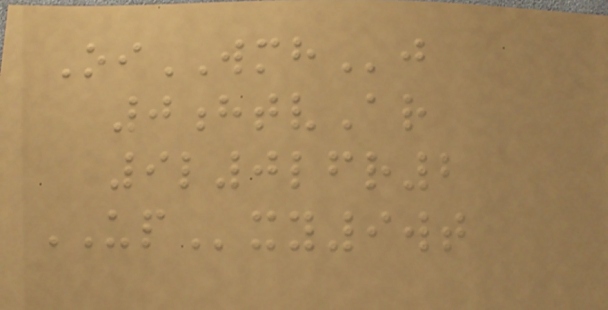OiWMHj
0htvAr
9l0lfr2
UPxy9wt
